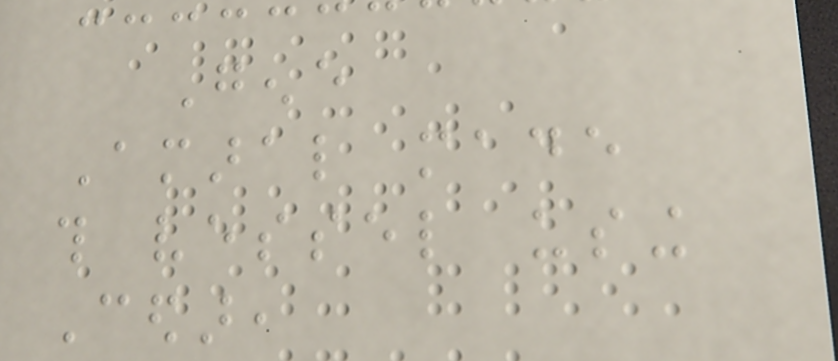Gene
Amaral made
this vessel using
Cedar,
